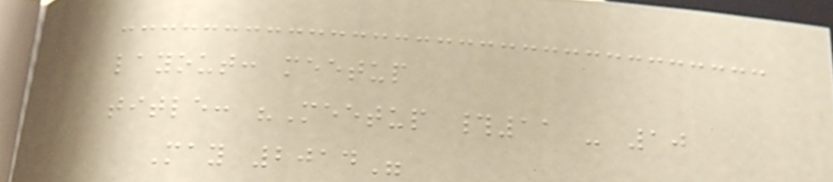layout: meetup
title: "Meetup #11 - 10
May 2014"
